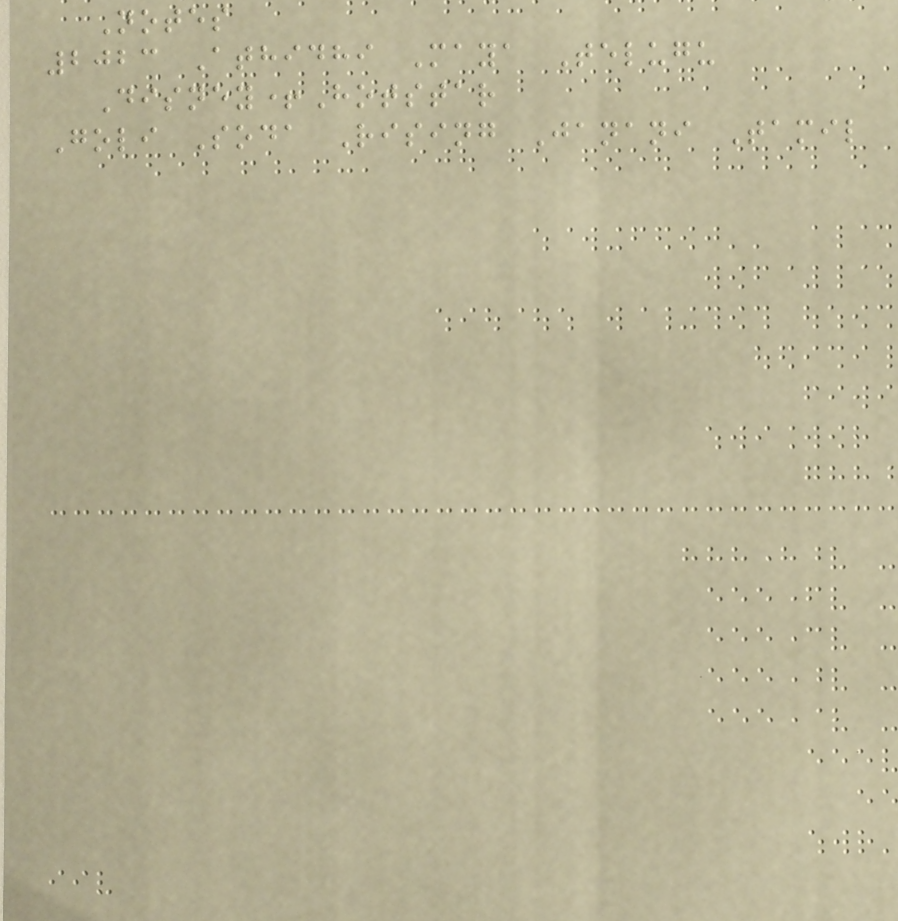Notes
2023 Athidhi Maya Telugu
Disney+Hotstar
Goli Soda Rising Janani Tamil
